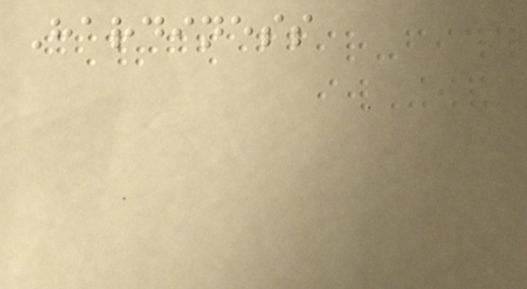Hardiness
